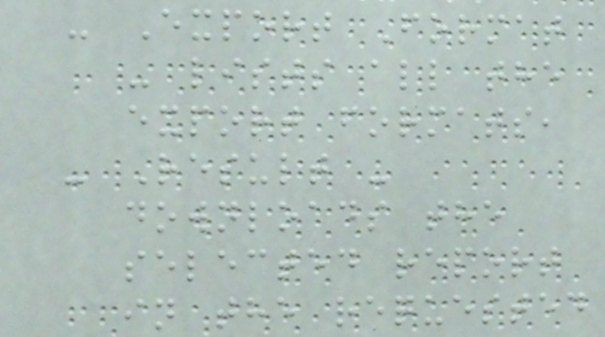- Export Format
- lists all the
export formats,
- Result -
downloads the
selected report
in the requested
